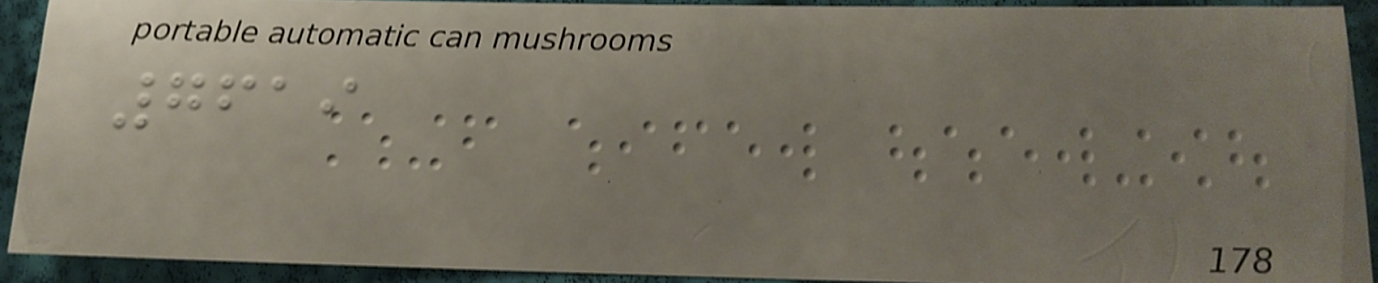7619
